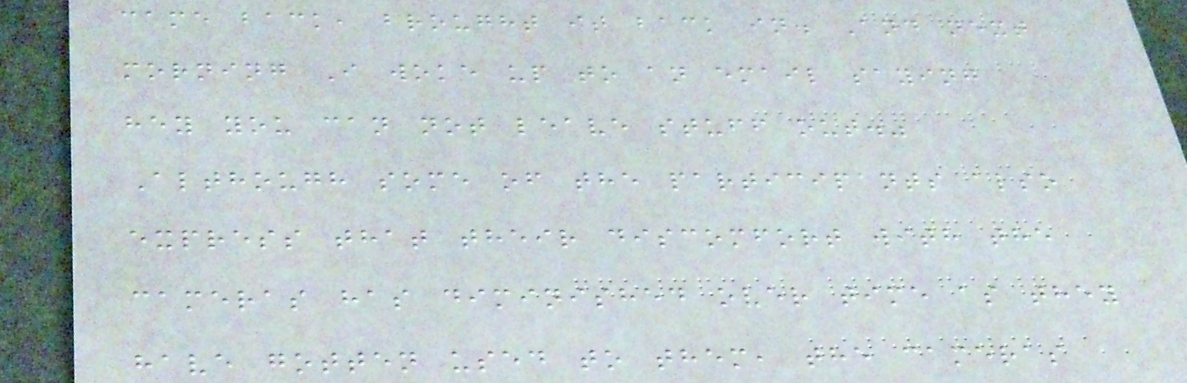came back, brought it back in. And next
morning I woke up to an email saying
hey you can not leave stuff out."
Although some of the participants also
express that their discomfort with the
cameras has diminished over time as they
have gotten used to them, the cameras
